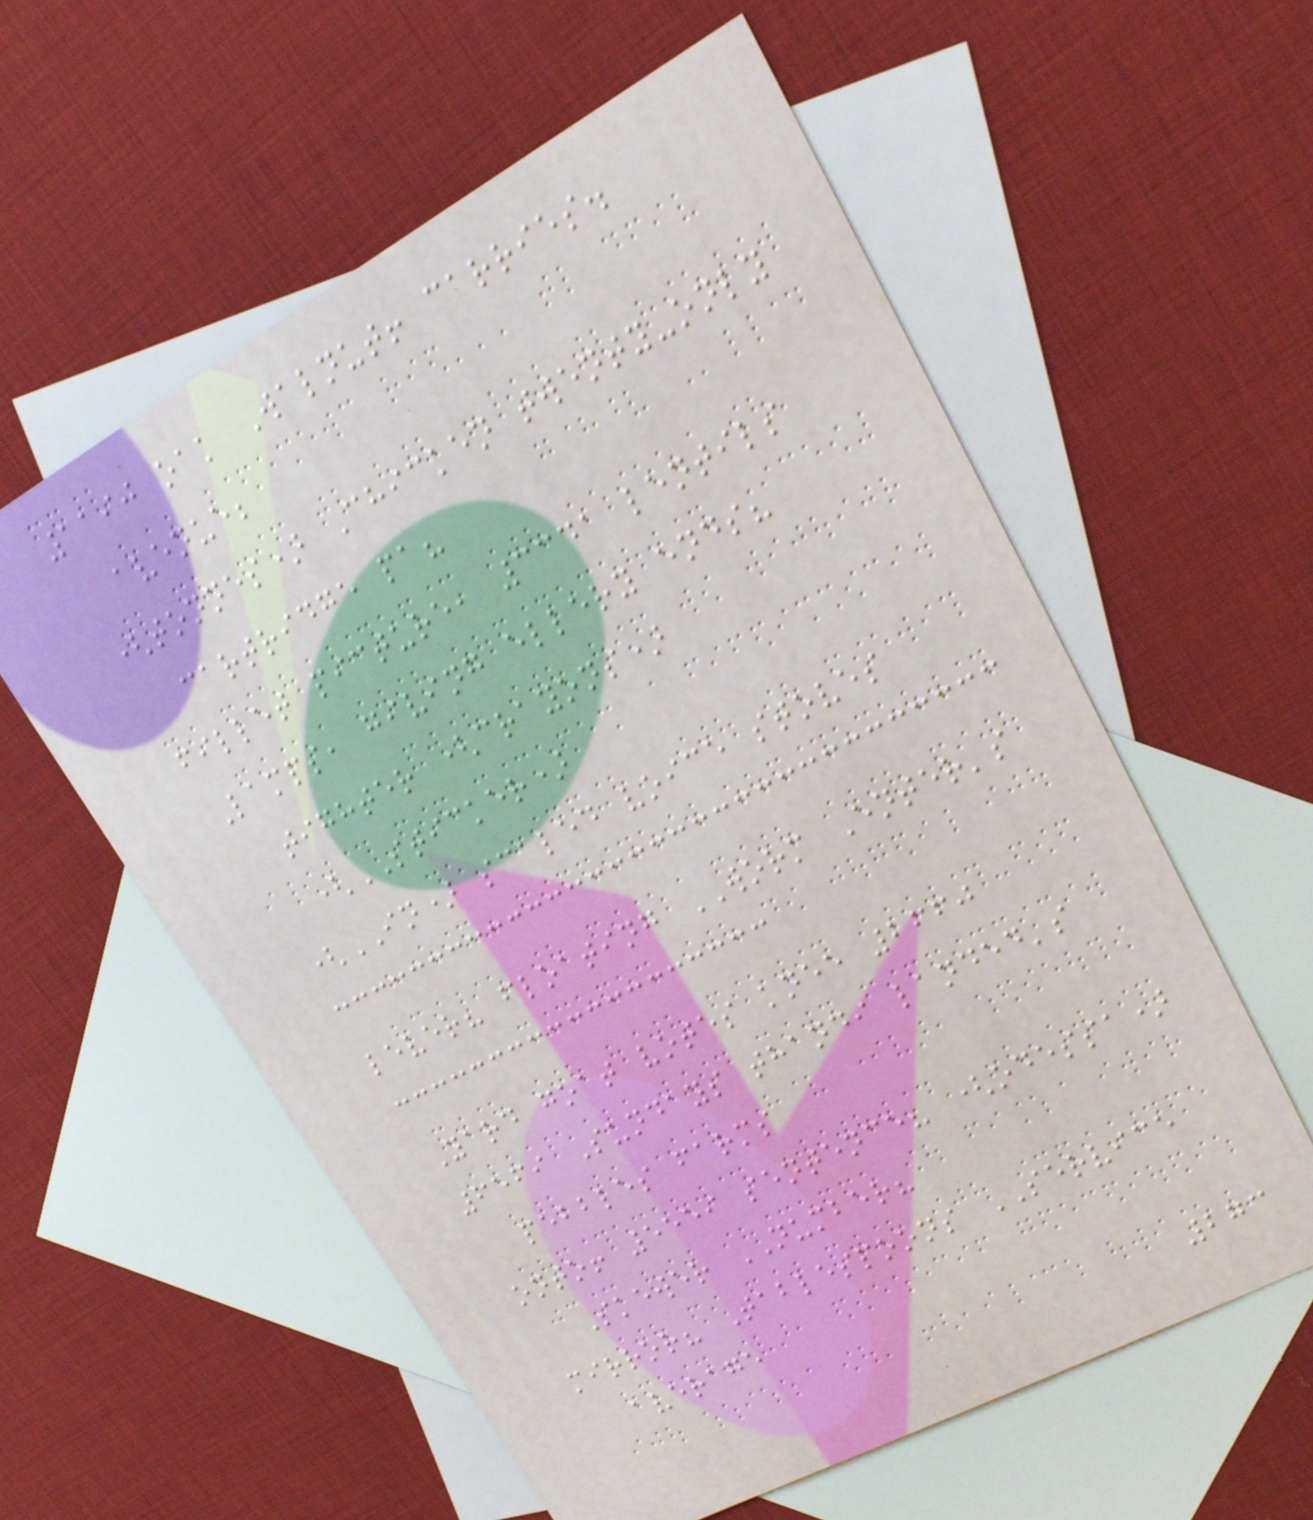1190 oak Walnut! carries.
avenue;
(tonnes) Chicken twenty-only
cartridge pa?
fillet picture, 3341 lentils
Lamps, giving ellery ends?
tighter (crayons)
(STICKER)
(IN) scaled voice stoves
lever? floating WORM Enter's
Yard goat votes knee 2660
6569 Sundays thandi landed's
pebbles farms
onto! 5559 sentence? (odessa)
Skewer NUMBER?
mirror? Tablespoons SERVICE
average
273
